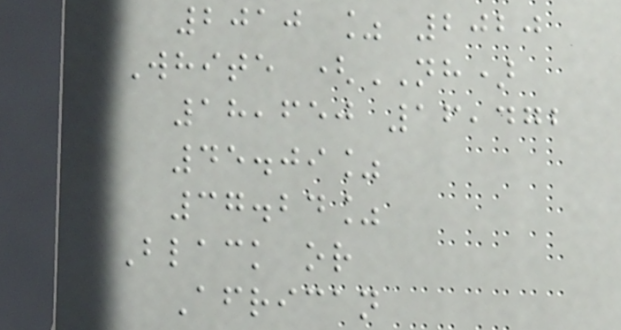2010 % 2020
White (NH)
18,650 16,472
45.09%
37.24%
Black or
African
